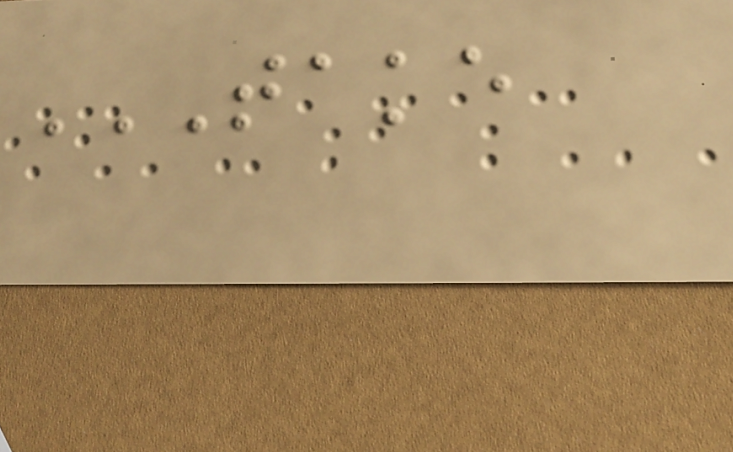TAKE
